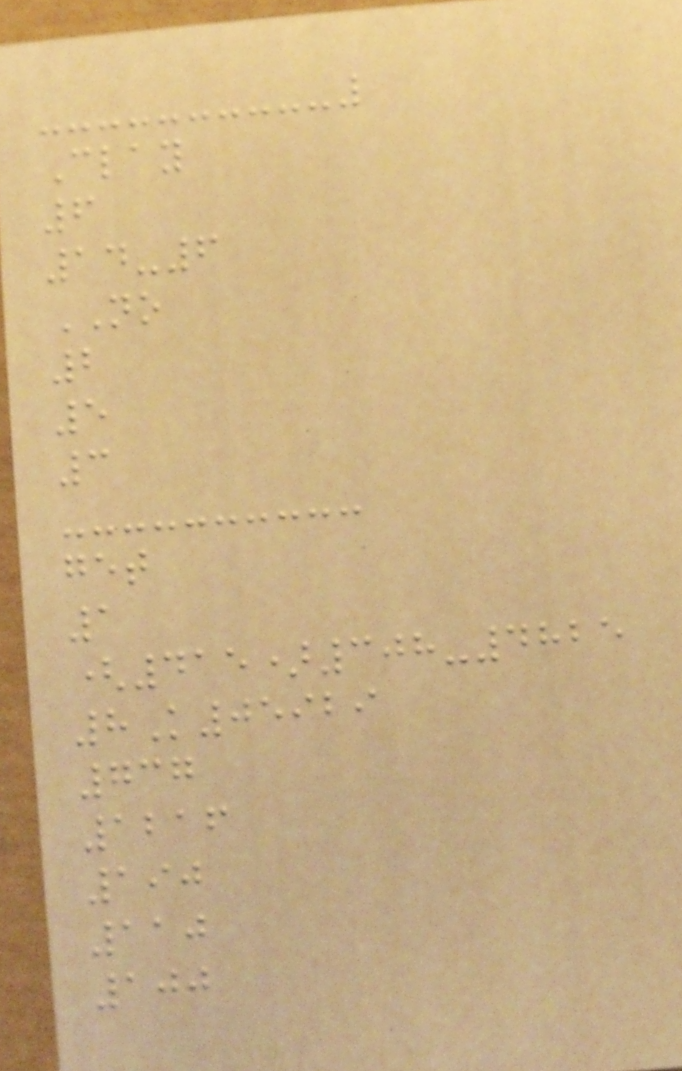Clay
6
14-6
NO
2
5
3
get
1
(415)308-4825
8K05929
737
1216
190
110
100
